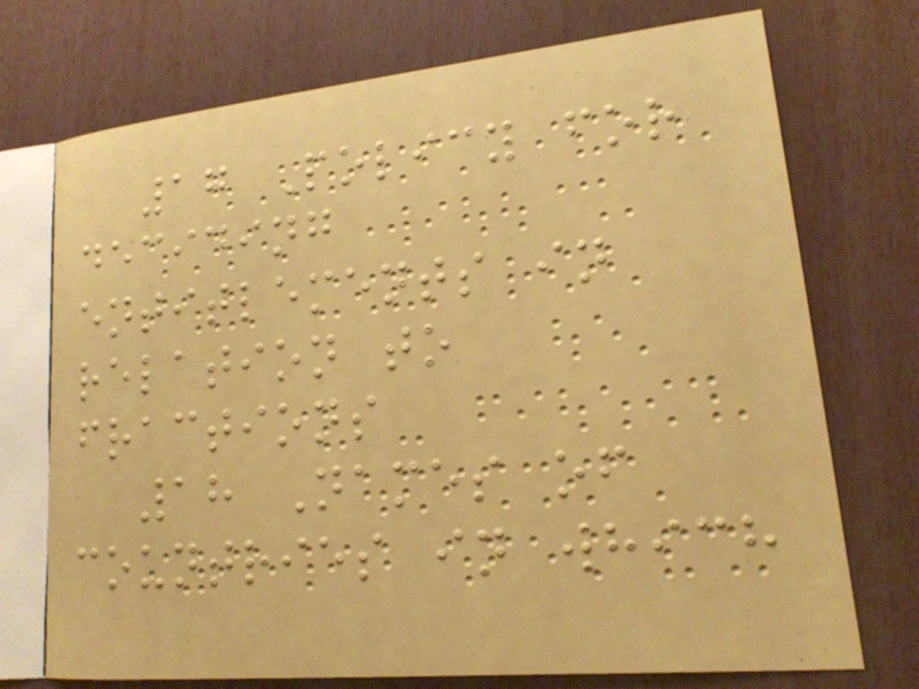17 Policy for
deciding
entitlements in
relation to
fractions
18 Names of
countries in which
